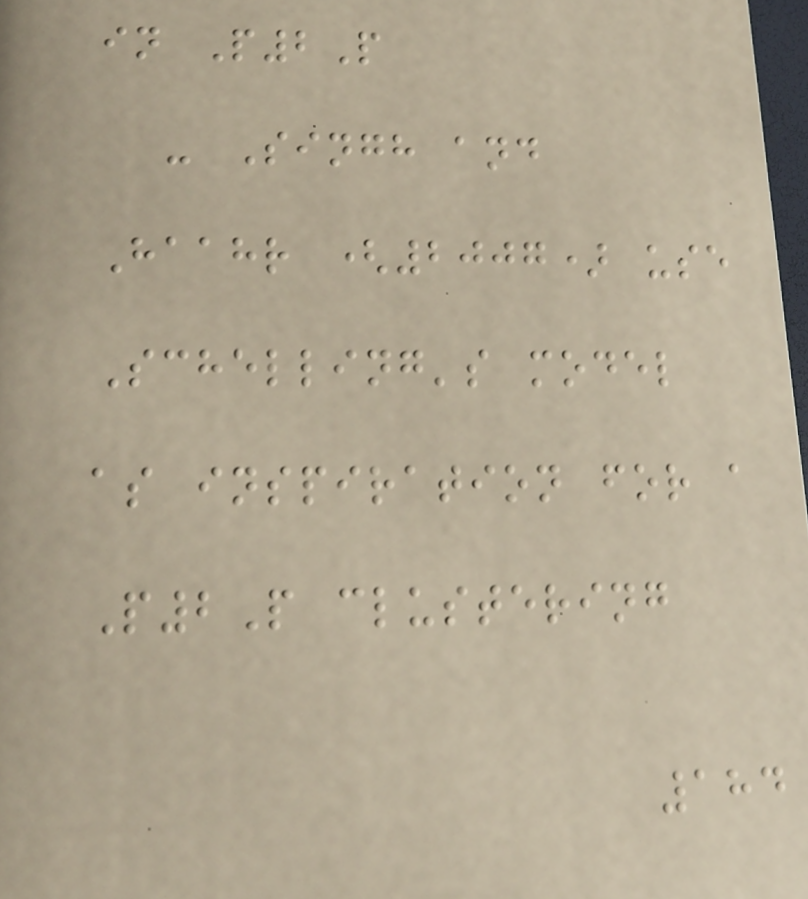in P2P
- Singh and
Haahr (2007) use
Schelling's model
as inspiration for a
P2P clustering
184
